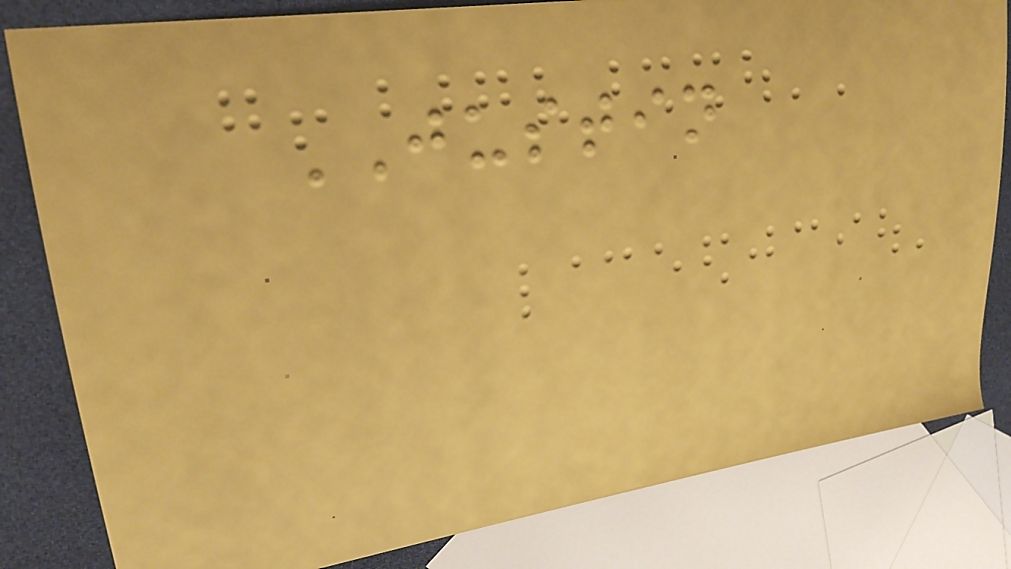JUSTIN
